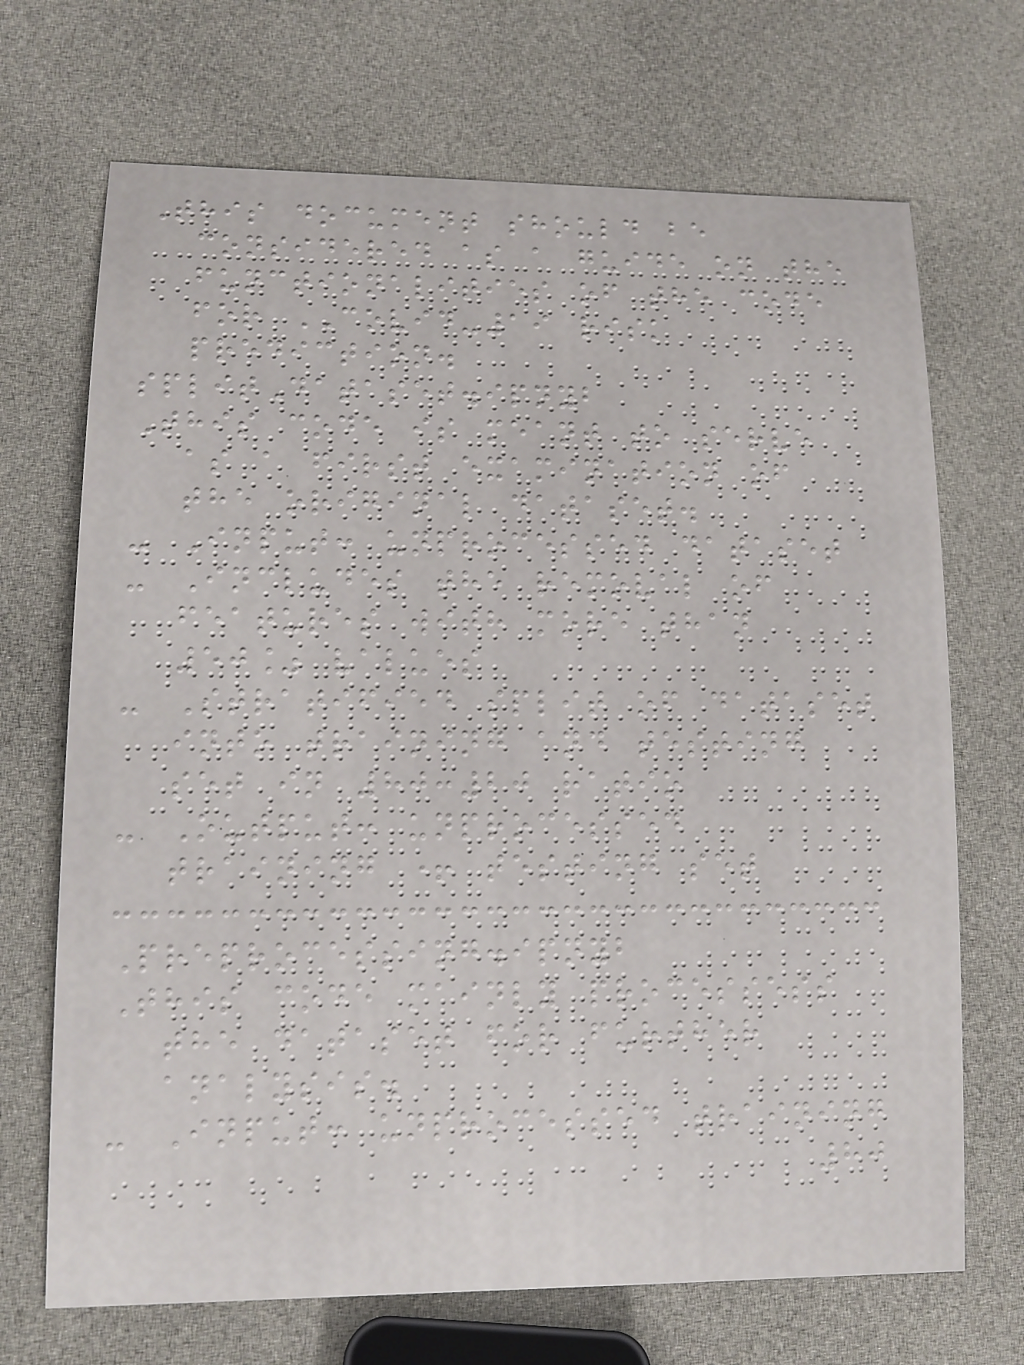This document should be
considered as a guide on the
functionalities of the code
for COVID-19 risk
prediction.
splitDataset.ipnyb
This code is meant to serve
as a first examination of
the original dataset.
- Input: unprocessed dataset
- Includes the removal of
features with more than
50% values
- Stratified split of dataset
into training and testing
set in 80:20 ratio
- Output: unprocessed
training + testing set
Preprocessing.ipnyb
This code mainly processess
the dataset for further
analysis.
- Input: unprocessed training
80
